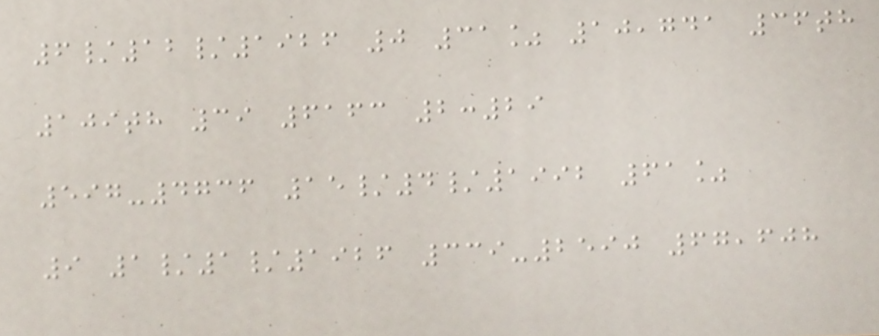6/12/1926 0 31% 10,741 36th
109th 39 6163 2:29
597-4736 15/4/1992 61%
9 1/1/1926 339-2590 67,608
